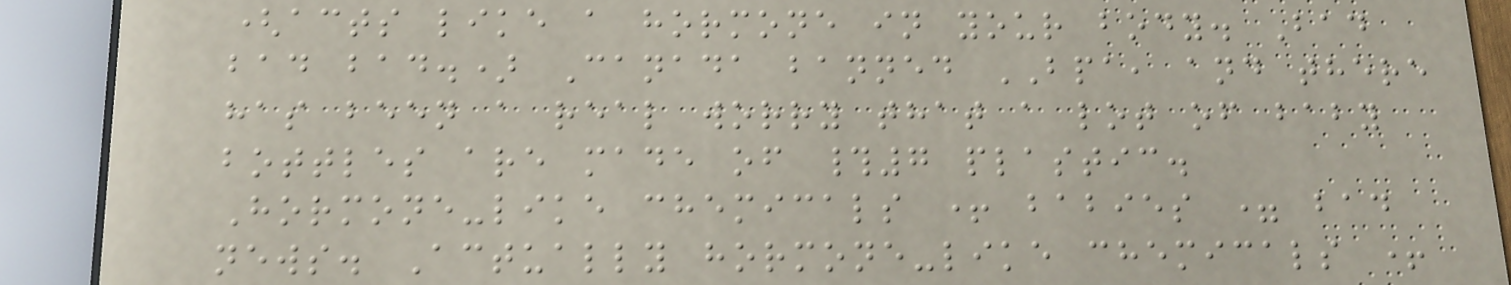(acts like a hormone in your body. Bad
bad bad.) Canada banned BPA, and there
has been a real worry that a lot of baby
bottles are made of #7 plastic.
Hormone-like chemicals + babies = bad
news. Actually hormone-like chemicals +
